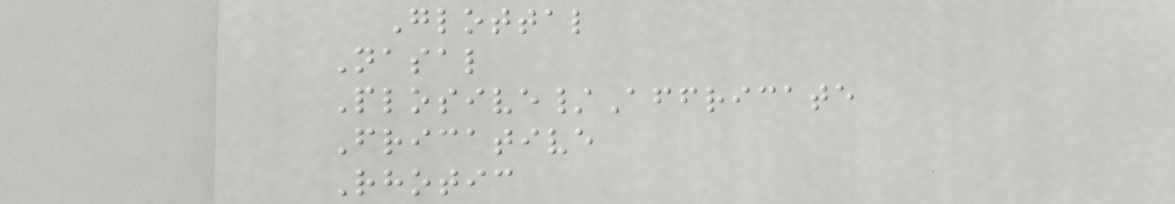Glottal
Nasal
Plosive/Affricate
Fricative
Rhotic
